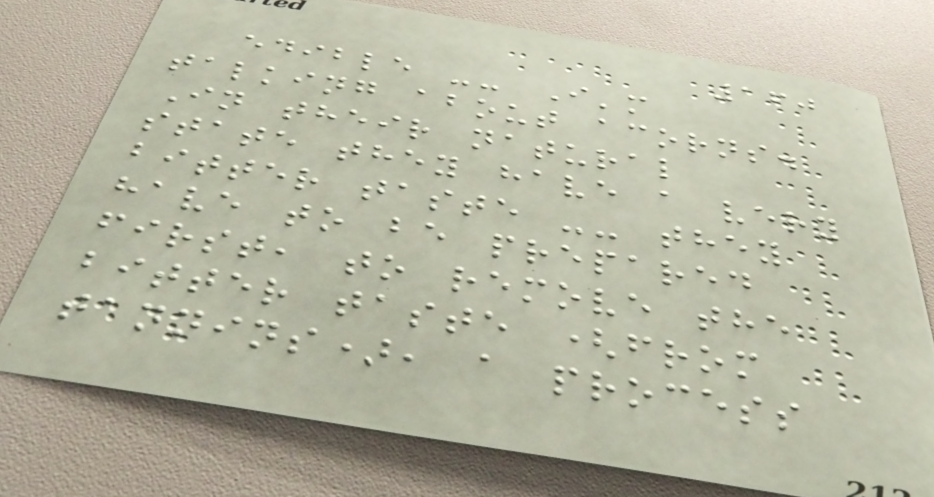160
edible -- I'm
talking about acorns.
In their natural
state they have a very
bitter taste -- they
have to be prepared
first, to remove the
bitter taste (from
tannins), a process
